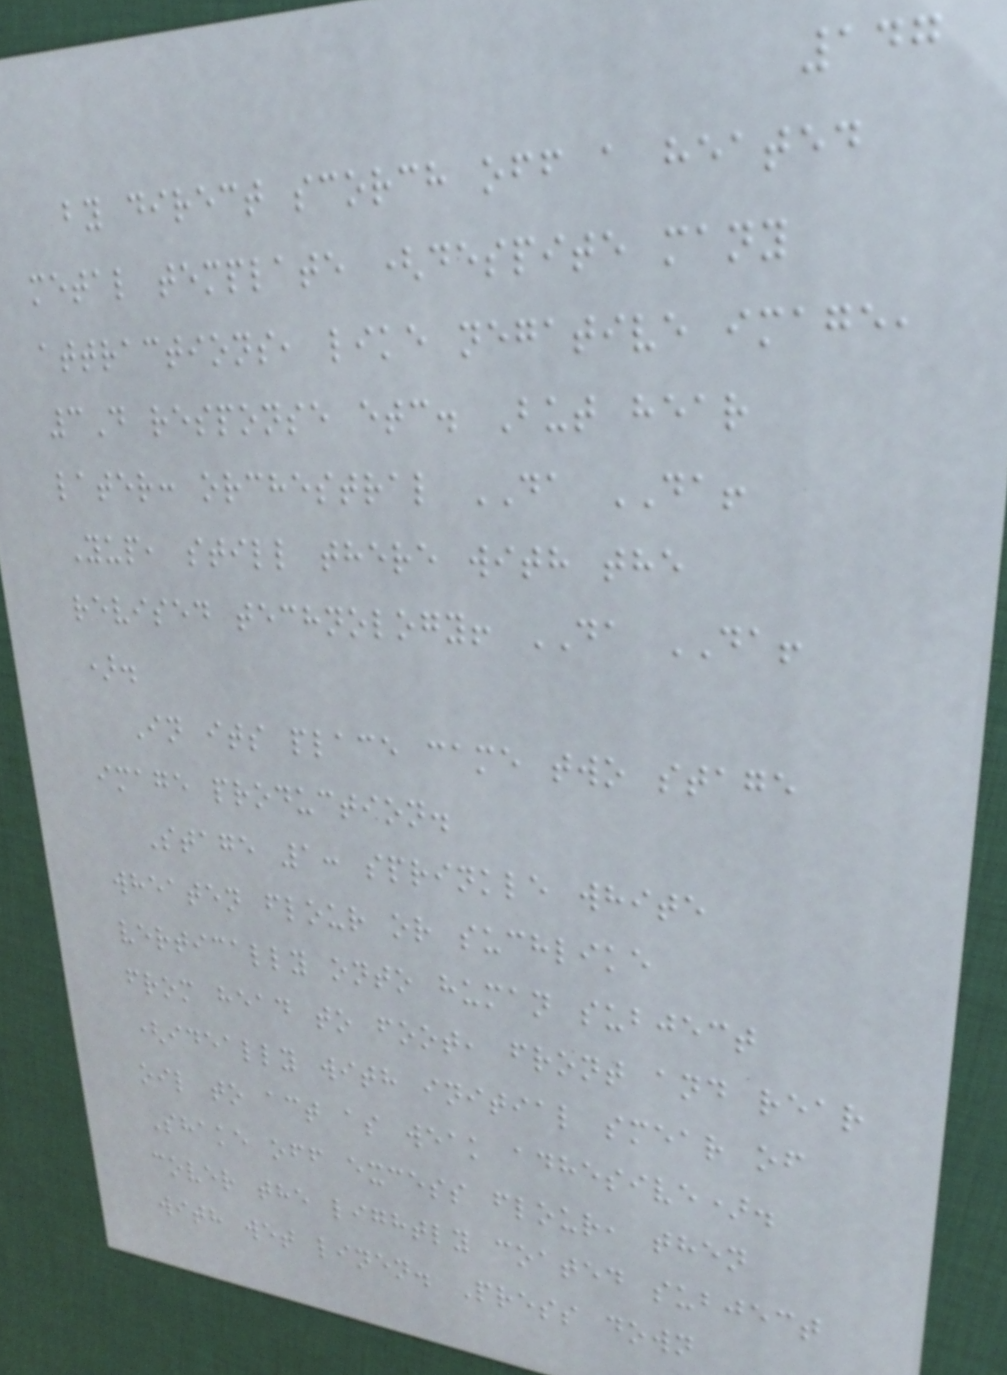147
by direct scorch off a heated
metal template (despite many
attractions, like negative image,
3D response etc. But hear
later: orchestral DA DA!
Yup, still there with the
revised technology! DA DA!
).
In its place came two stage
image production.
Stage 1: sprinkle white
wheaten flour or suchlike
vertically onto human subject
from head to foot, front and rear
(ideally with initial smear of
oil to act as weak adhesive).
Shake off excess flour, then
cover the lightly coated subject
with wet linen. Press down
